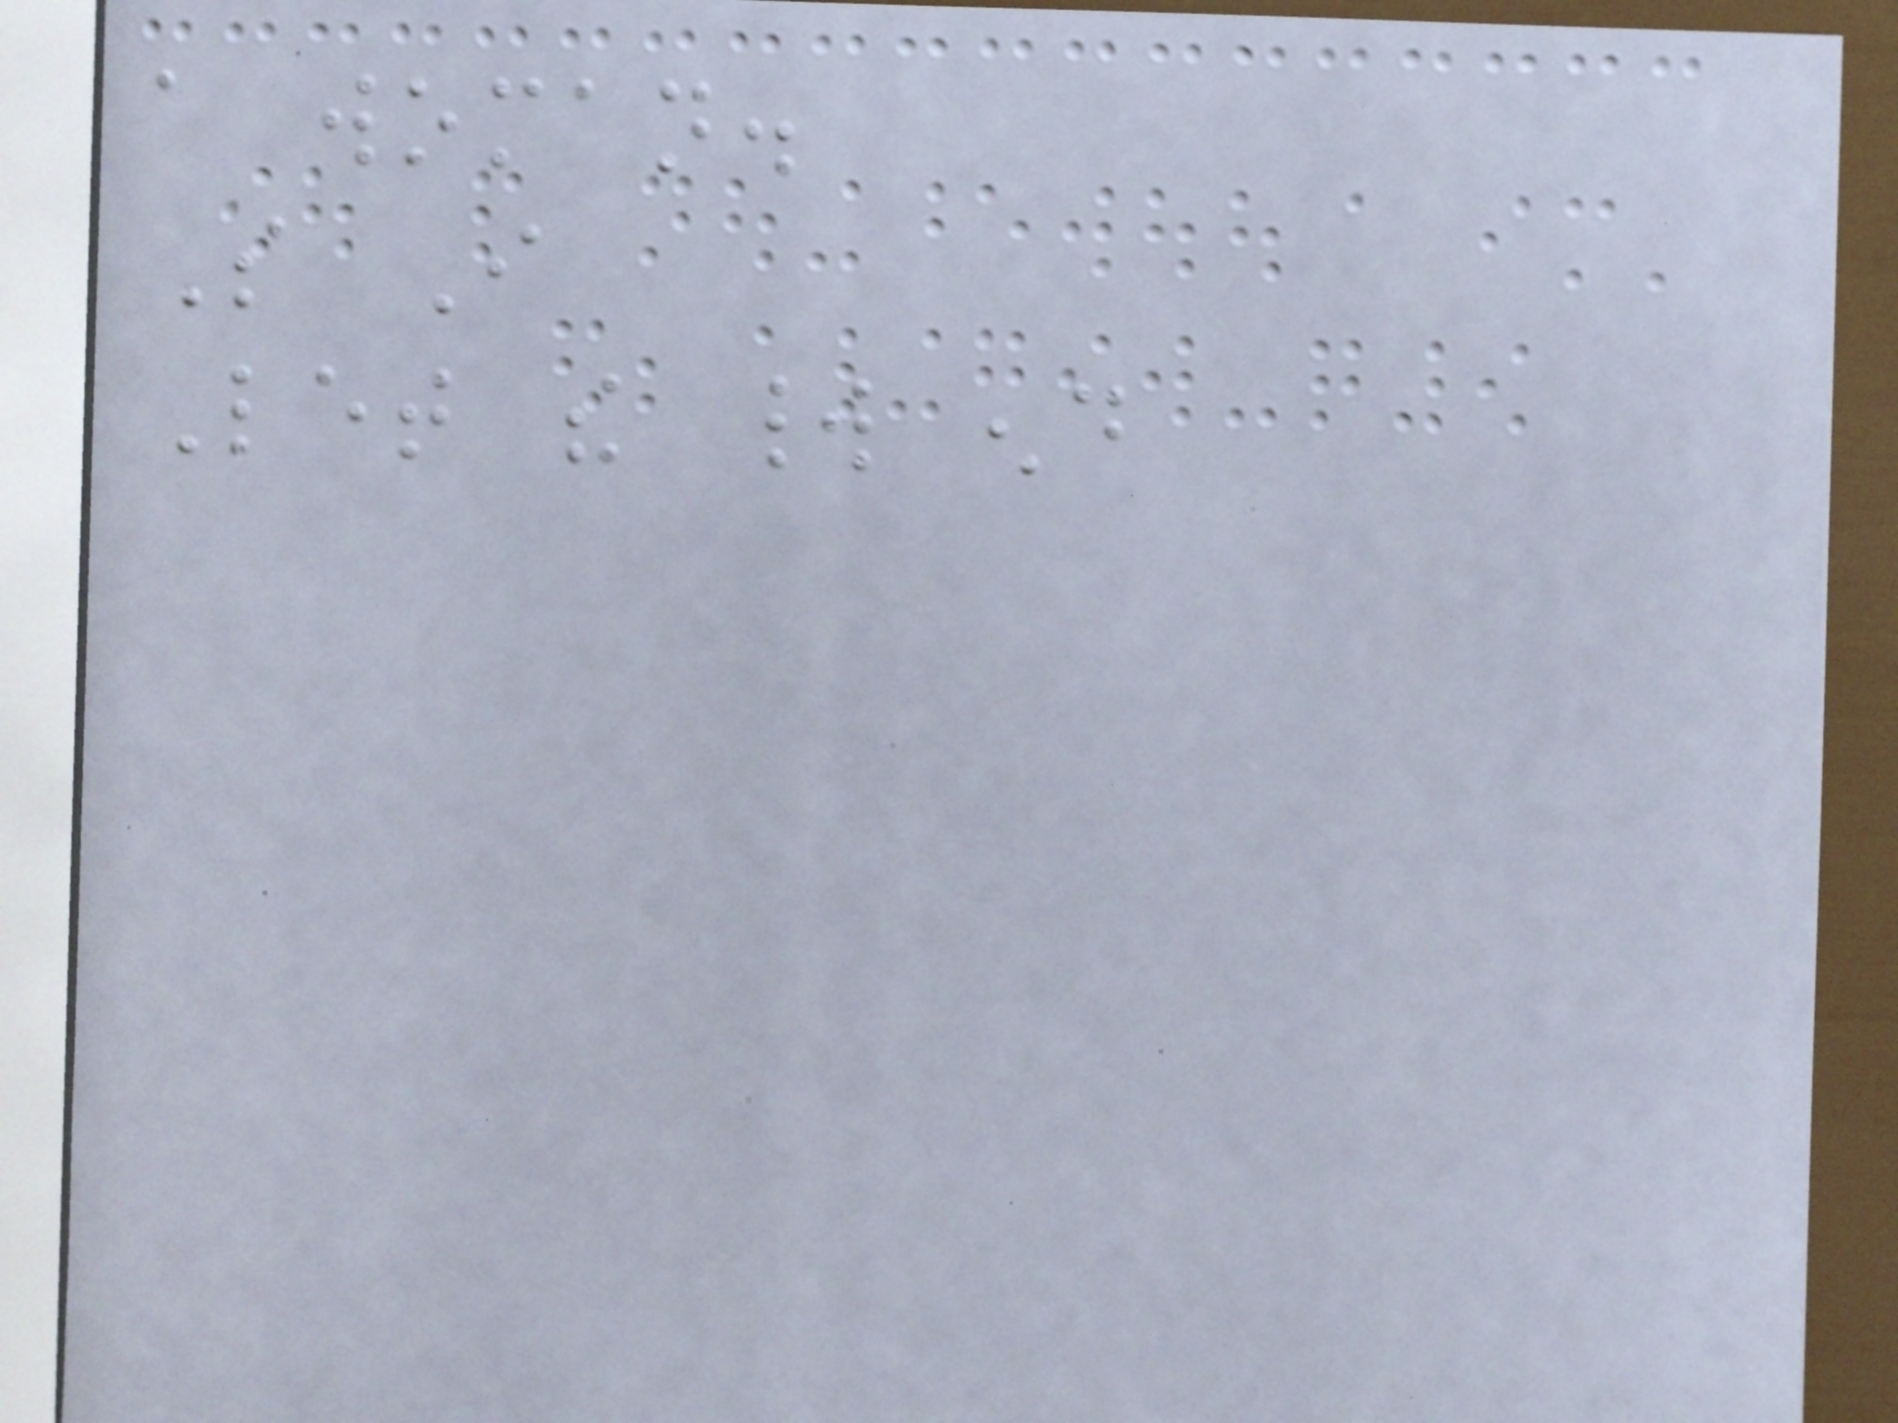a woman.
So I
Let the world end
